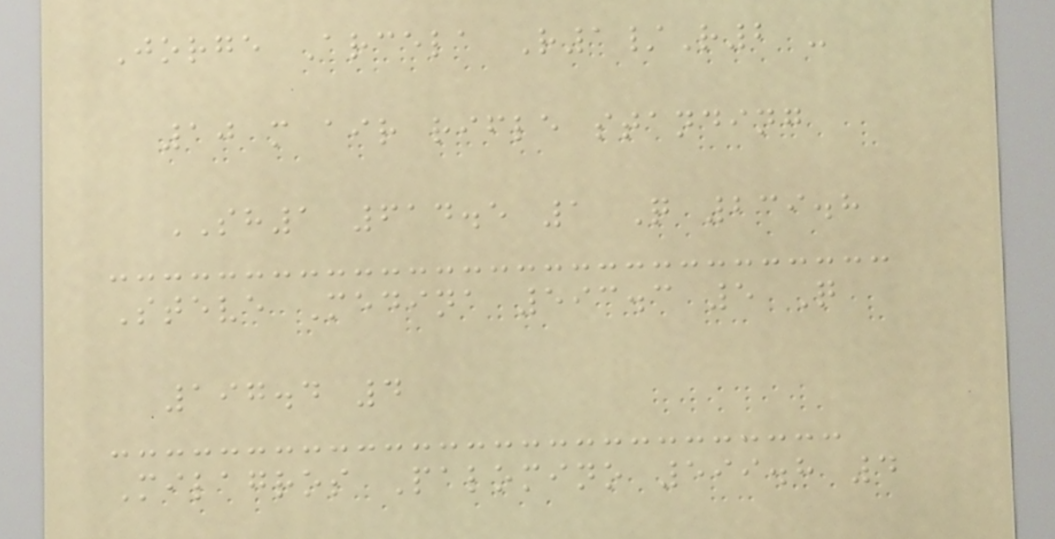Jorge Arcela R1/R2 -
10 m air rifle standing
SH1 614.5 1 Q 239.8
Steve Medina 593.3 5 Q
197.4 4
Milagros Palomino 599.8 4
